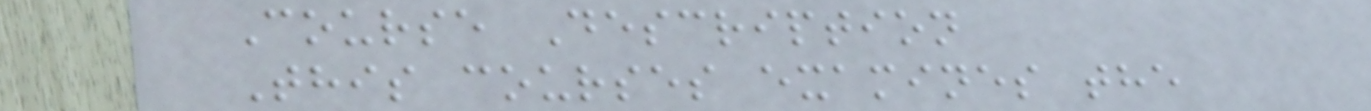Course Description
This courses examines the
